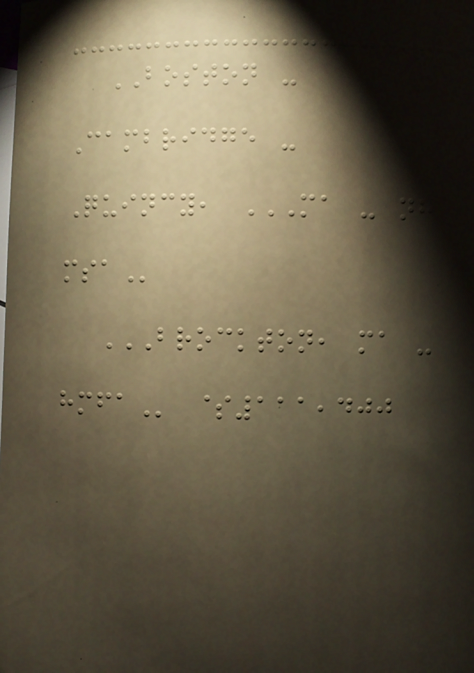BOSTON -
Cambridge -
Quincy, MA - NH
MSA
BROCKTON, MA -
HMFA $111,400
